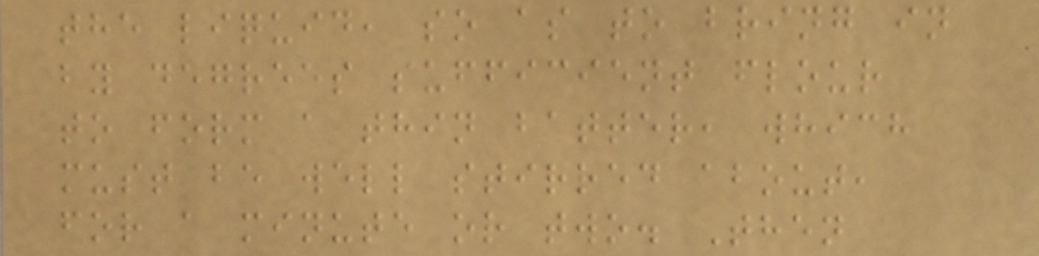the liquid, so as to bring in
by degrees sufficient flour
to form a thin batter, which
must be well stirred about,
for a minute or two. Then
